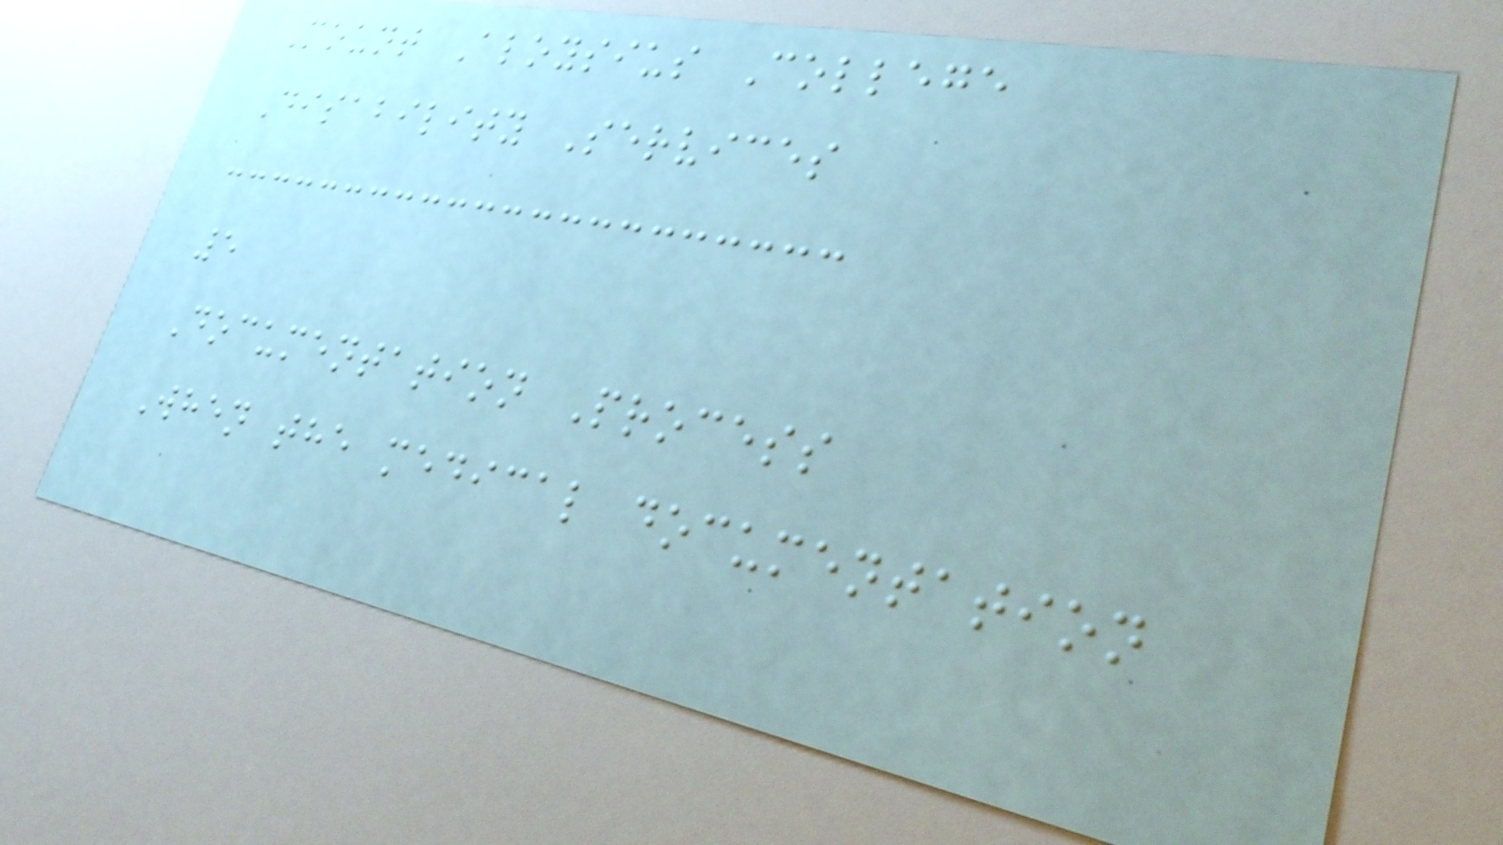Mount Aloysius College
Disability Services
5
Documentation Process
When the medical documentation
